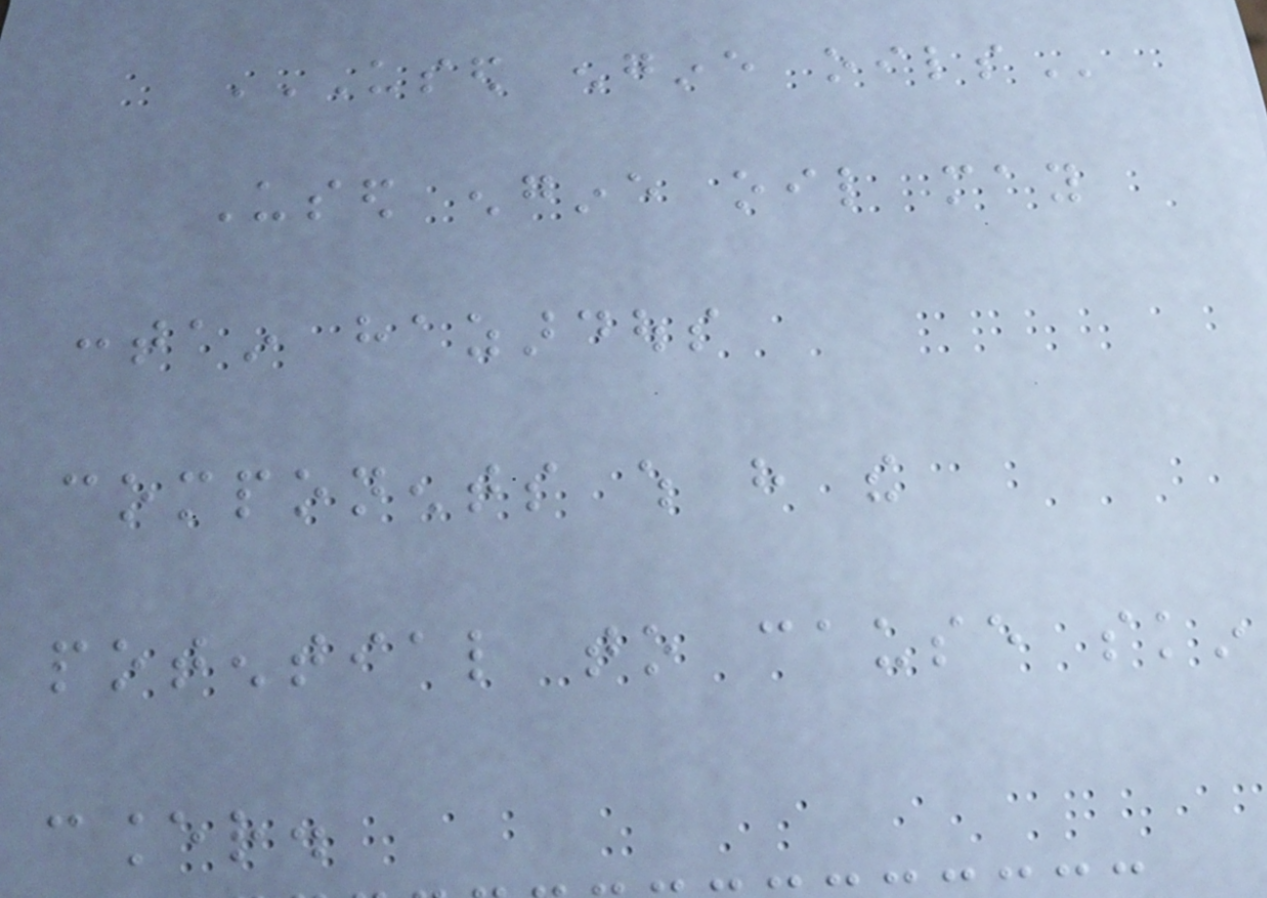USED ENGINE OILS
Used engine oil may
contain hazardous
components which have the
potential to cause skin
cancer.
